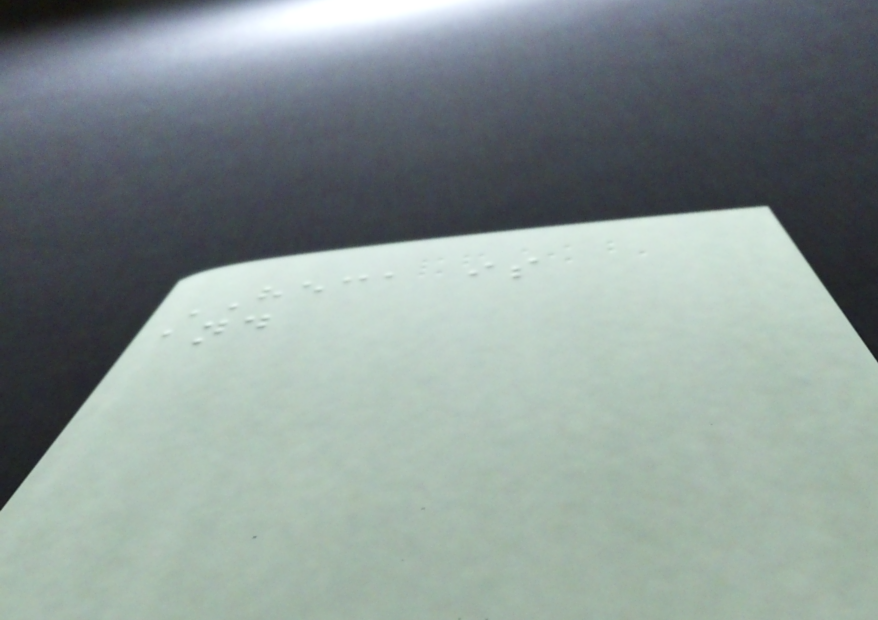HECA is
and
